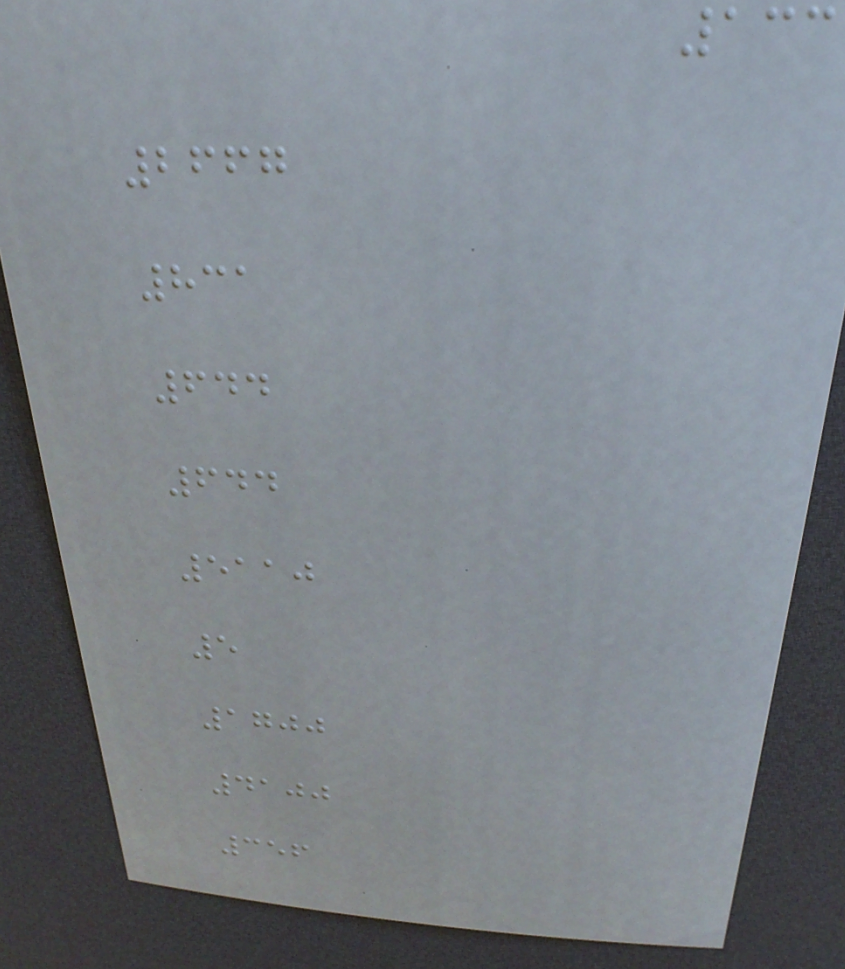133
2667
831
644
644
5110
5
1700
4100
356
